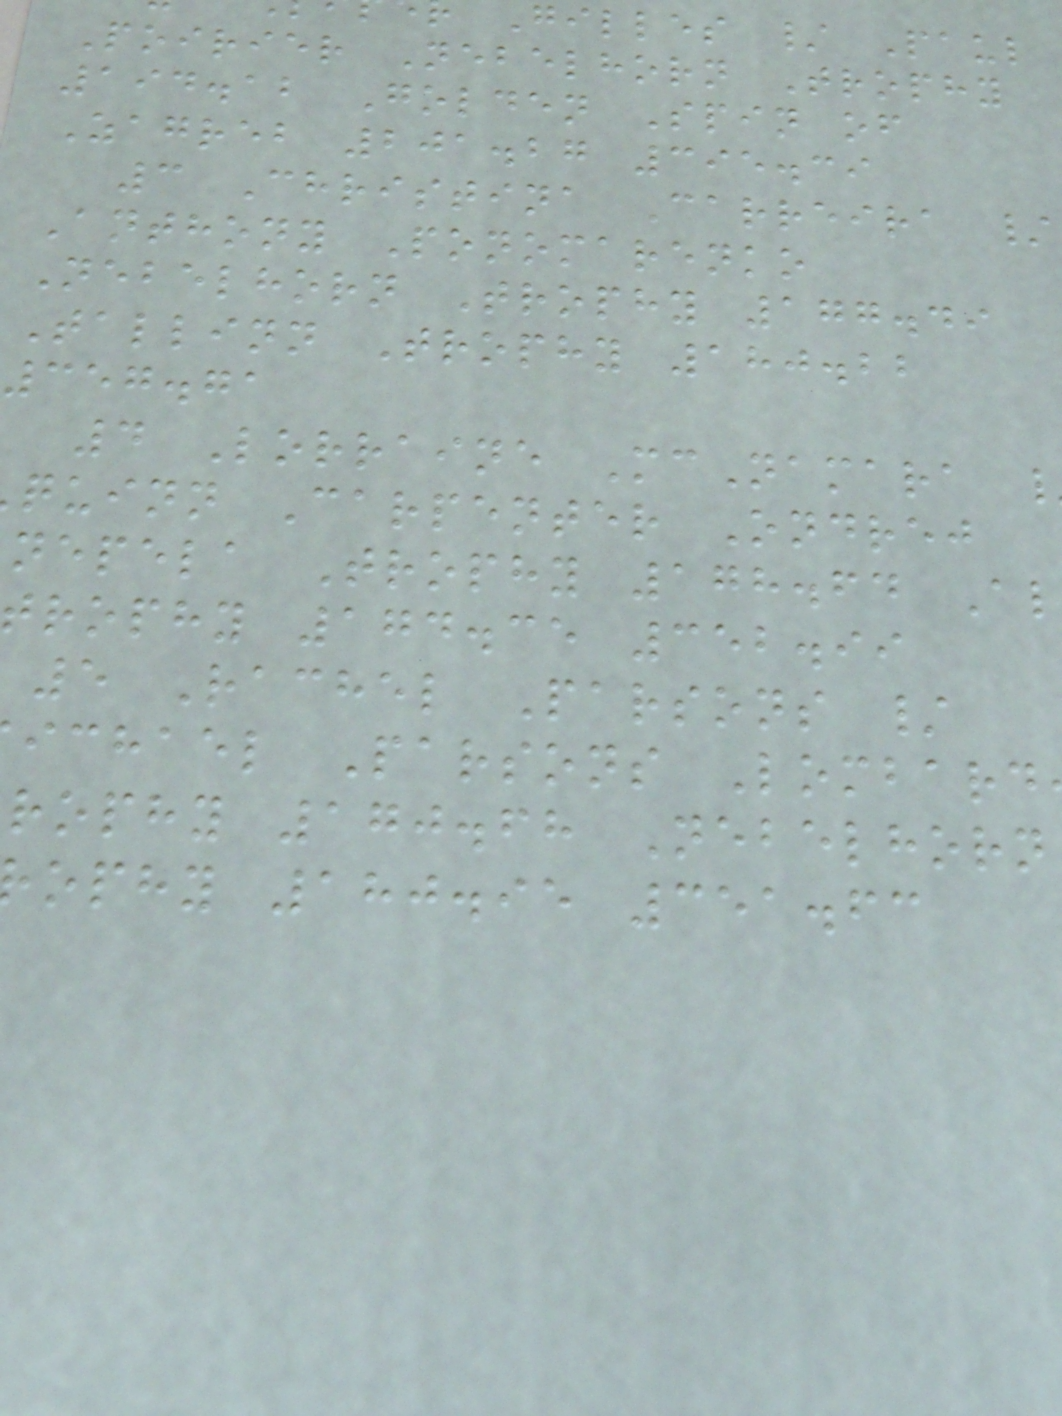Gilles / Paul
Poirier Nebelhorn Trophy
194.12 Golden Spin of
Zagreb 201.27 395.39
3 Christina Carreira /
Anthony Ponomarenko
Nebelhorn Trophy 177.49
Tallinn Trophy 180.22
357.71
4 Lorraine McNamara
quinn Carpenter Ondrej
nepela Trophy 178.64 Al
rophy 174.35 352.99
5 Rachel Parsons /
ichael Parsons Lombard
rophy 170.68 Nebelhorn
ophy 180.95 351.63
